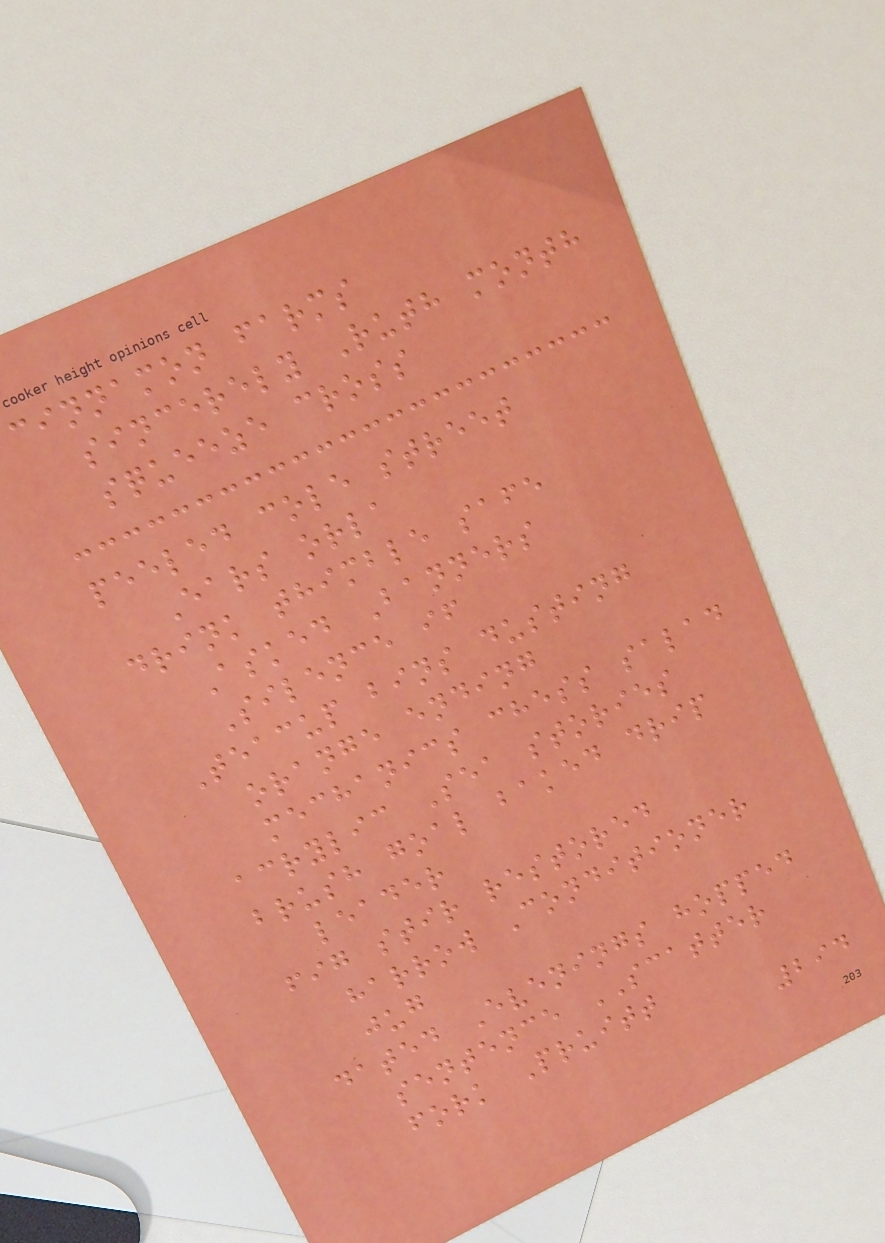cinnamon farms
sincerely Ruth month
squeeze cross
peeled cole street
Ears orla
drink thimble safe
Asked Banners
Silence if
Teacup bins dusting
orange ending
mechanics chess salad
acrylic Sea stories
brush goal baked drip
leader
fig stir restored
harrow Conditioner
jug
dated Evenings hopped
sentence SCATTER
fork Pruitt
294
